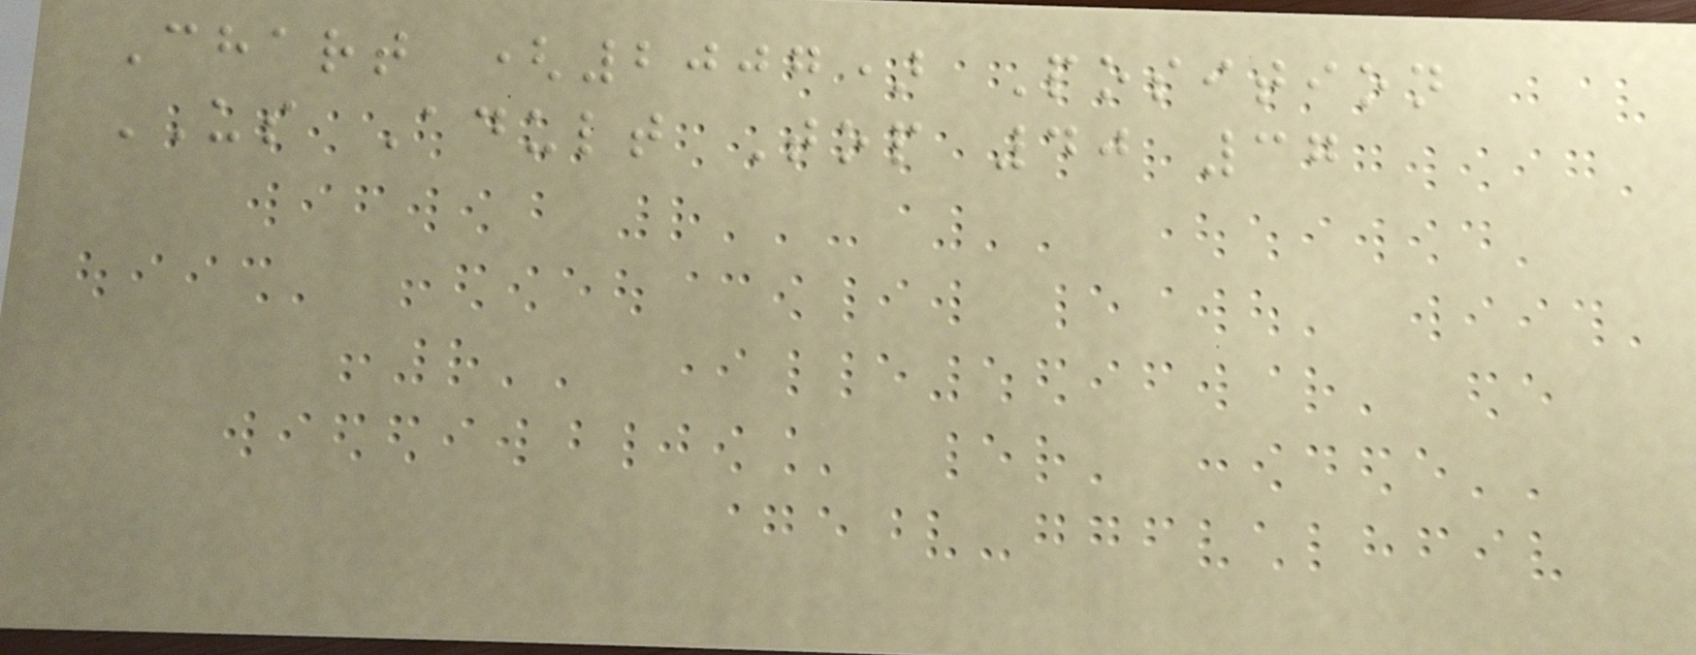Chart (2007) Position
US Adult Top 40 37
